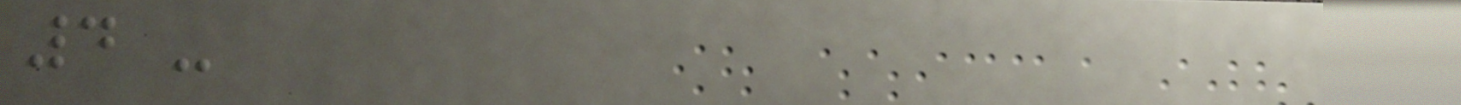4 -
